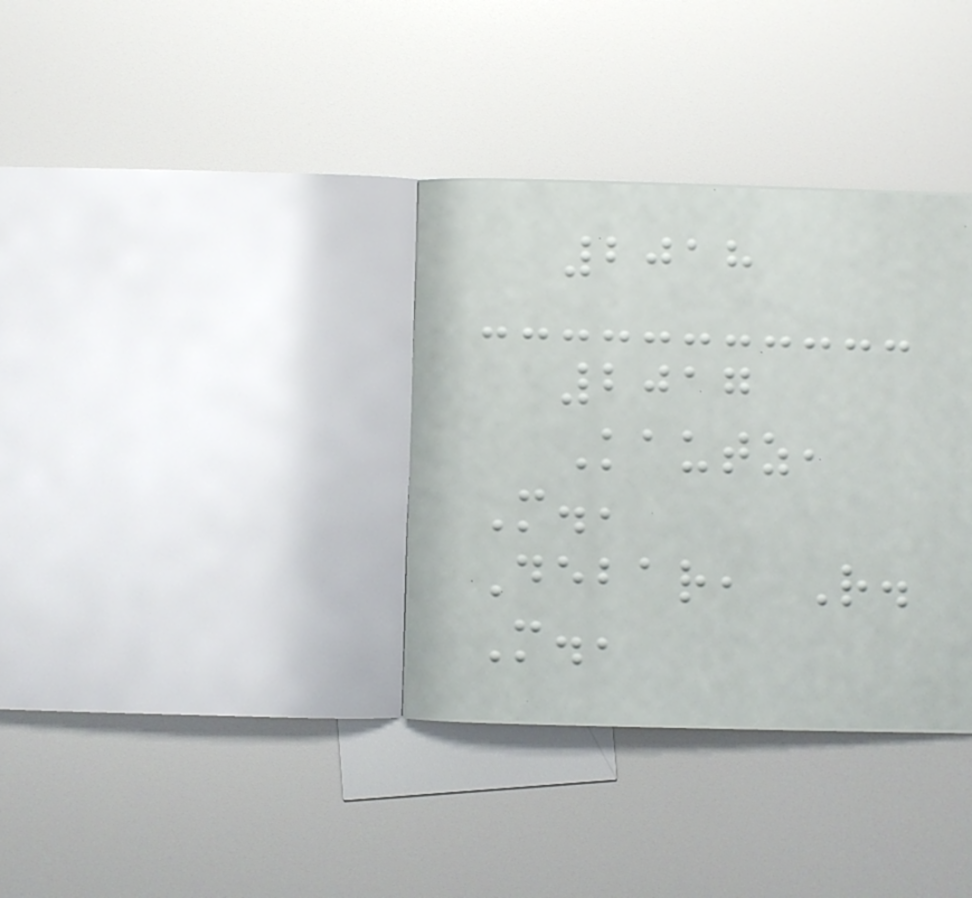2018
2017
Kautz,
M.,
Debar, R.
M.,
